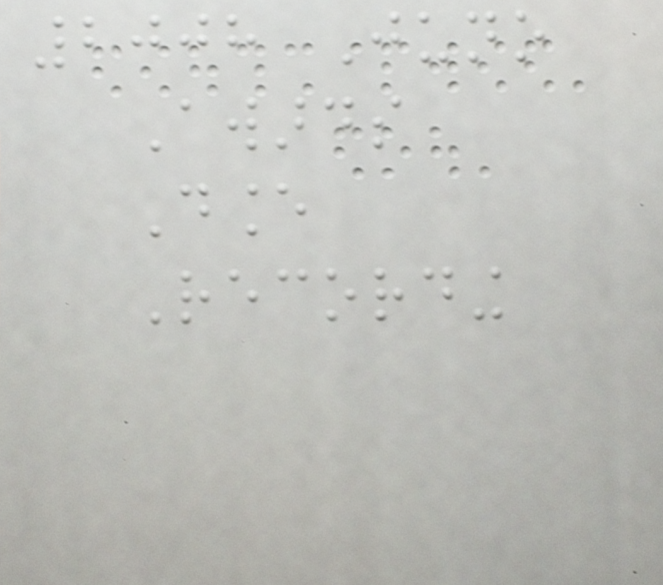2008 Juno
Awards
Dance
Recording
